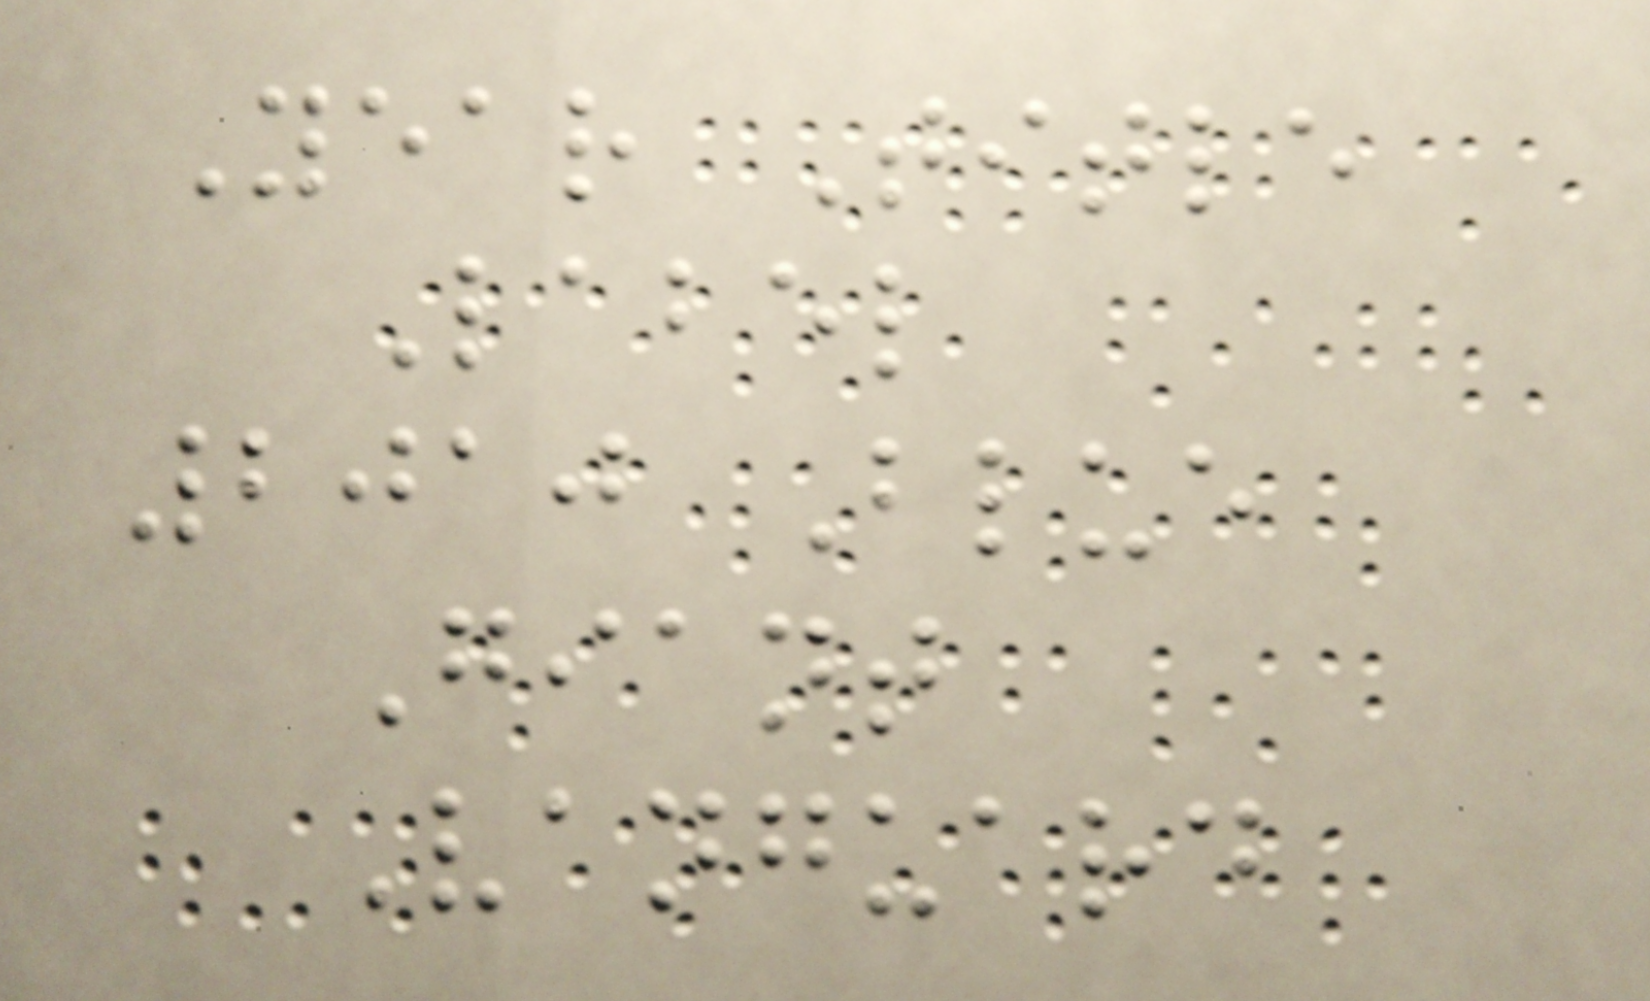Year Title
Label
2010 Blue
Giant
Vanguard
